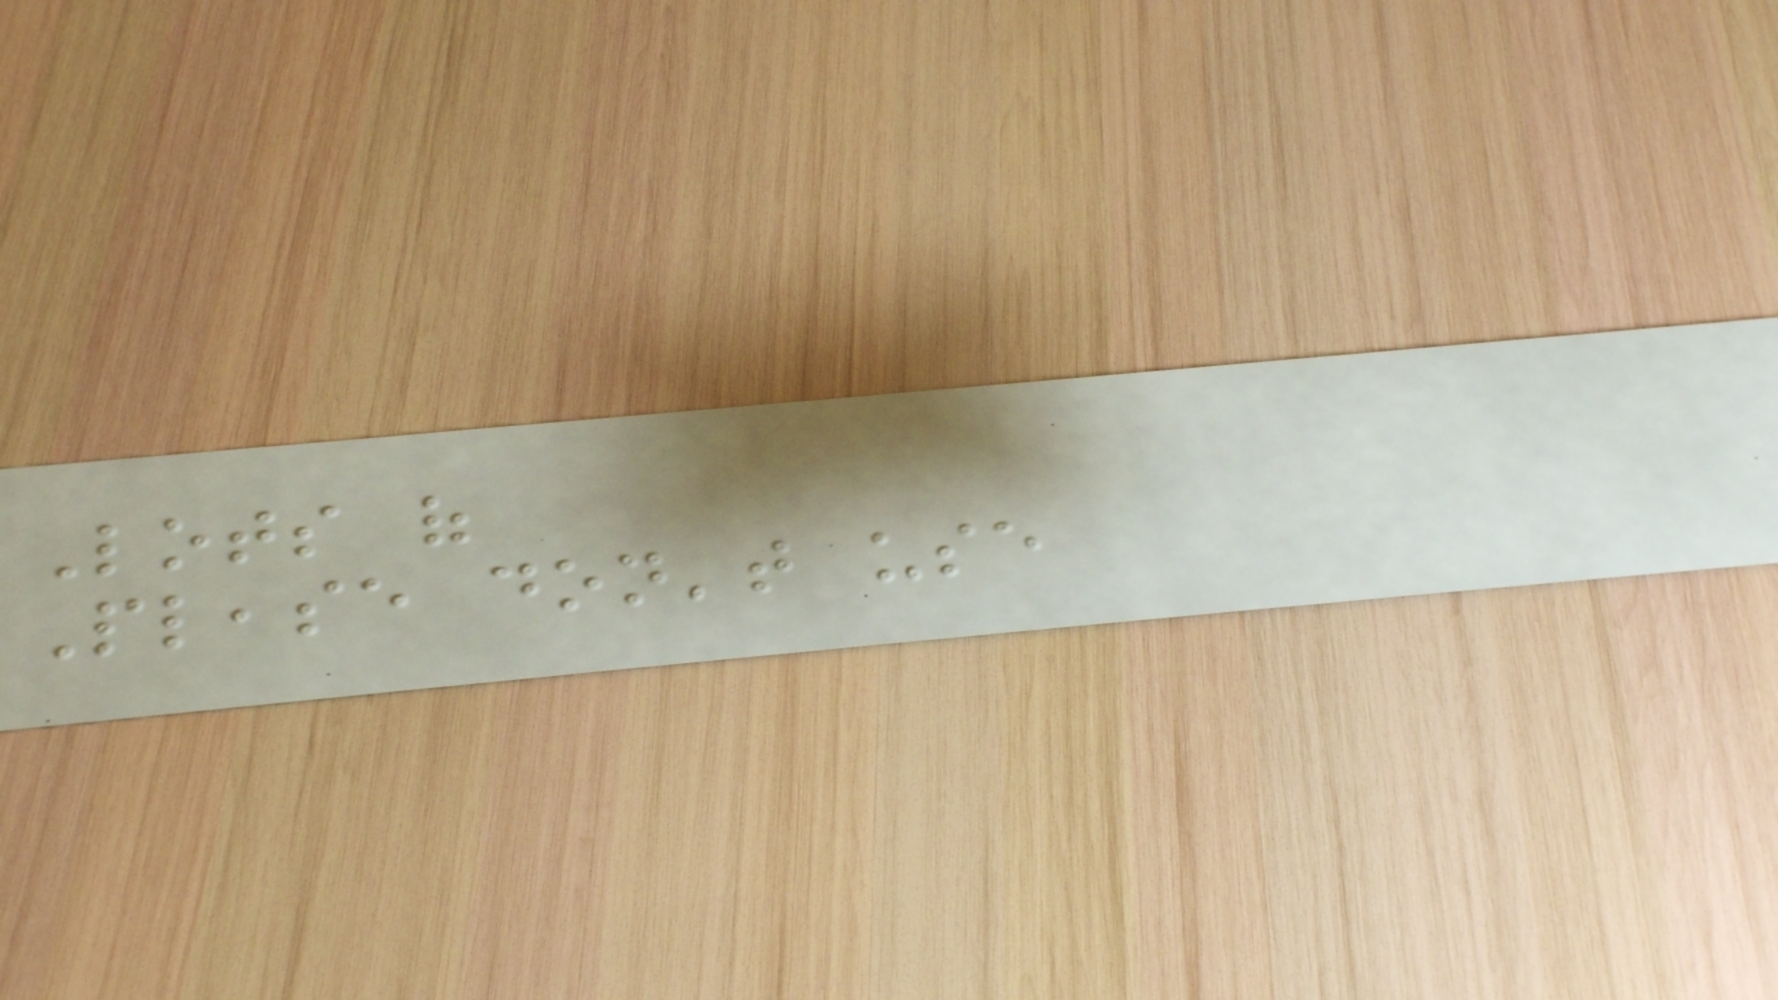Lots of
Please don't use
